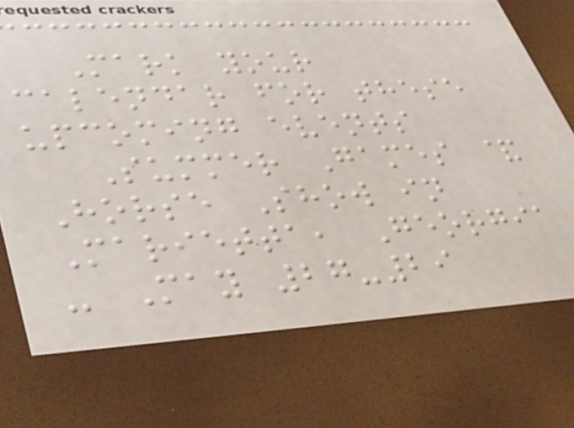Mark your
calendar for these
upcoming events
Summer Games &
Horse Show in
Marietta, Georgia
- May 27-29
